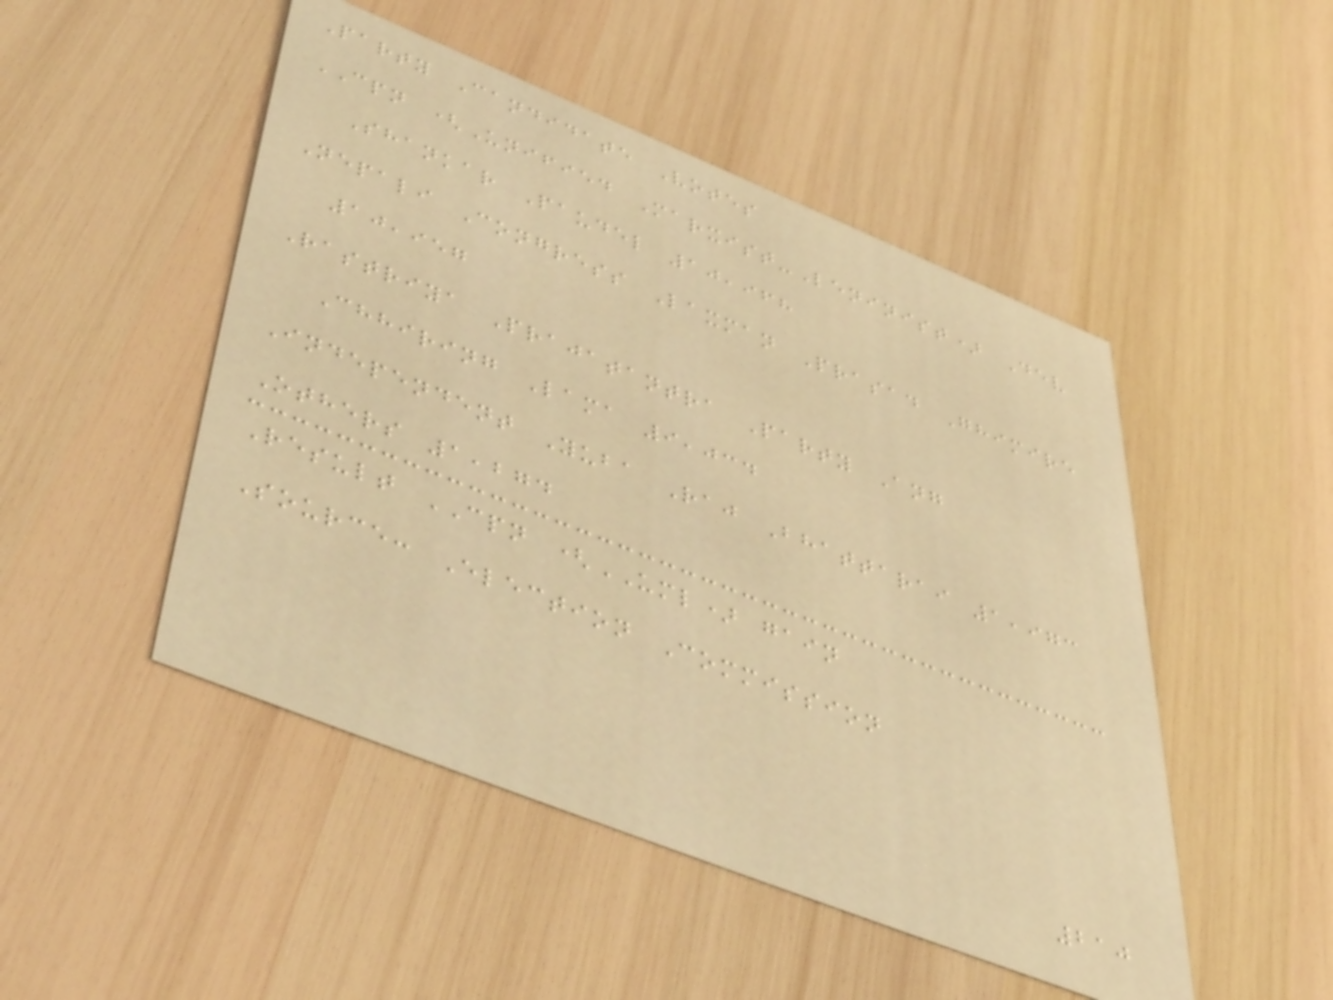Party Candidate Votes
CPN (Unified Marxist-Leninist) Dev
Shankar Paudel 10,968
Nepali Congress Laxman Prasad Ghimire
10,957
Rastriya Prajatantra Party Ang
Chhiring Lama 9,034
Independent Yuba Raj Bhattarai 1,973
Others 1,274
Result CPN (UML) gain
Source: Election Commission
210
